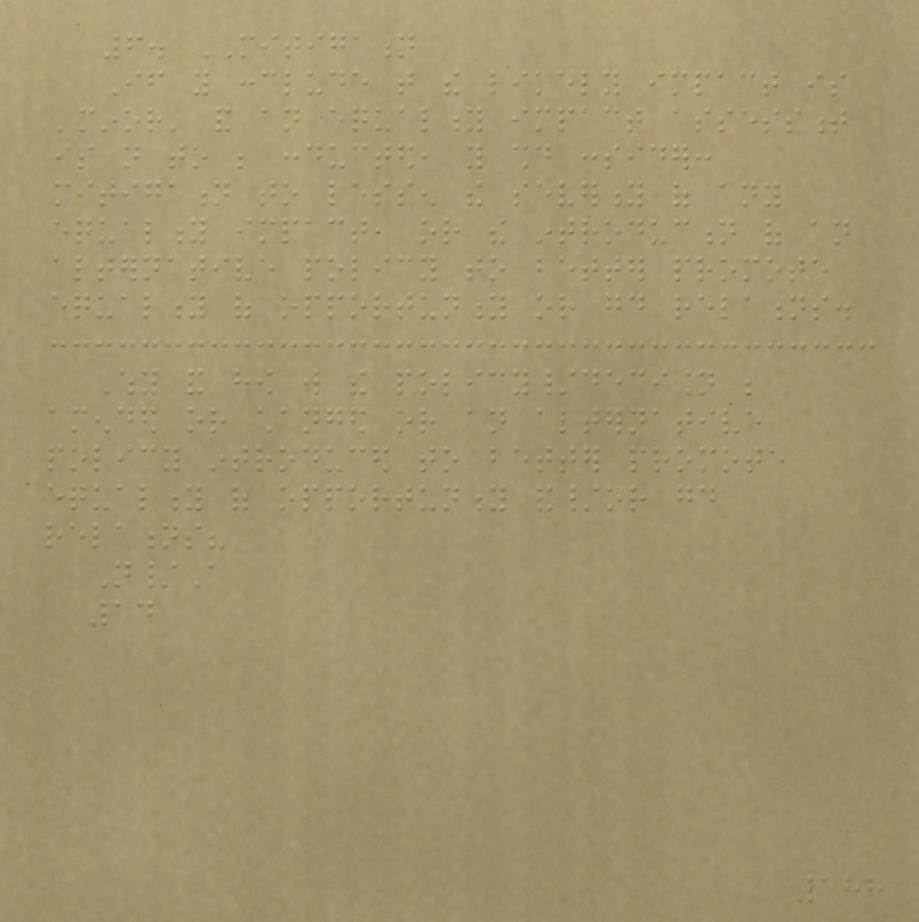6. MITIGATION
If you conclude that the likely impact is
'minor' and an equality impact assessment
is not to be conducted, you should consider:
mitigation to lessen the severity of any
equality impact, or the introduction of an
alternative policy to better promote
equality of opportunity or good relations.
Why and how will the policy/decision be
amended or changed or an alternative
policy introduced to better promote
equality of opportunity and/or good
relations?
N/A
14
188
